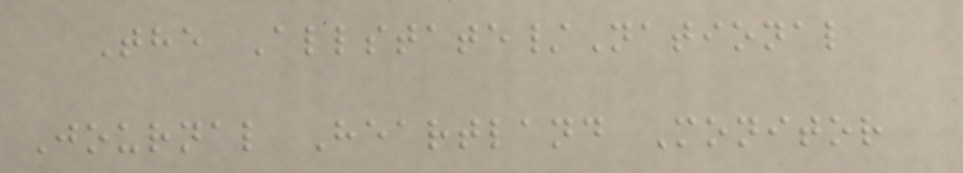The Allstate/National
Journal Heartland Monitor
